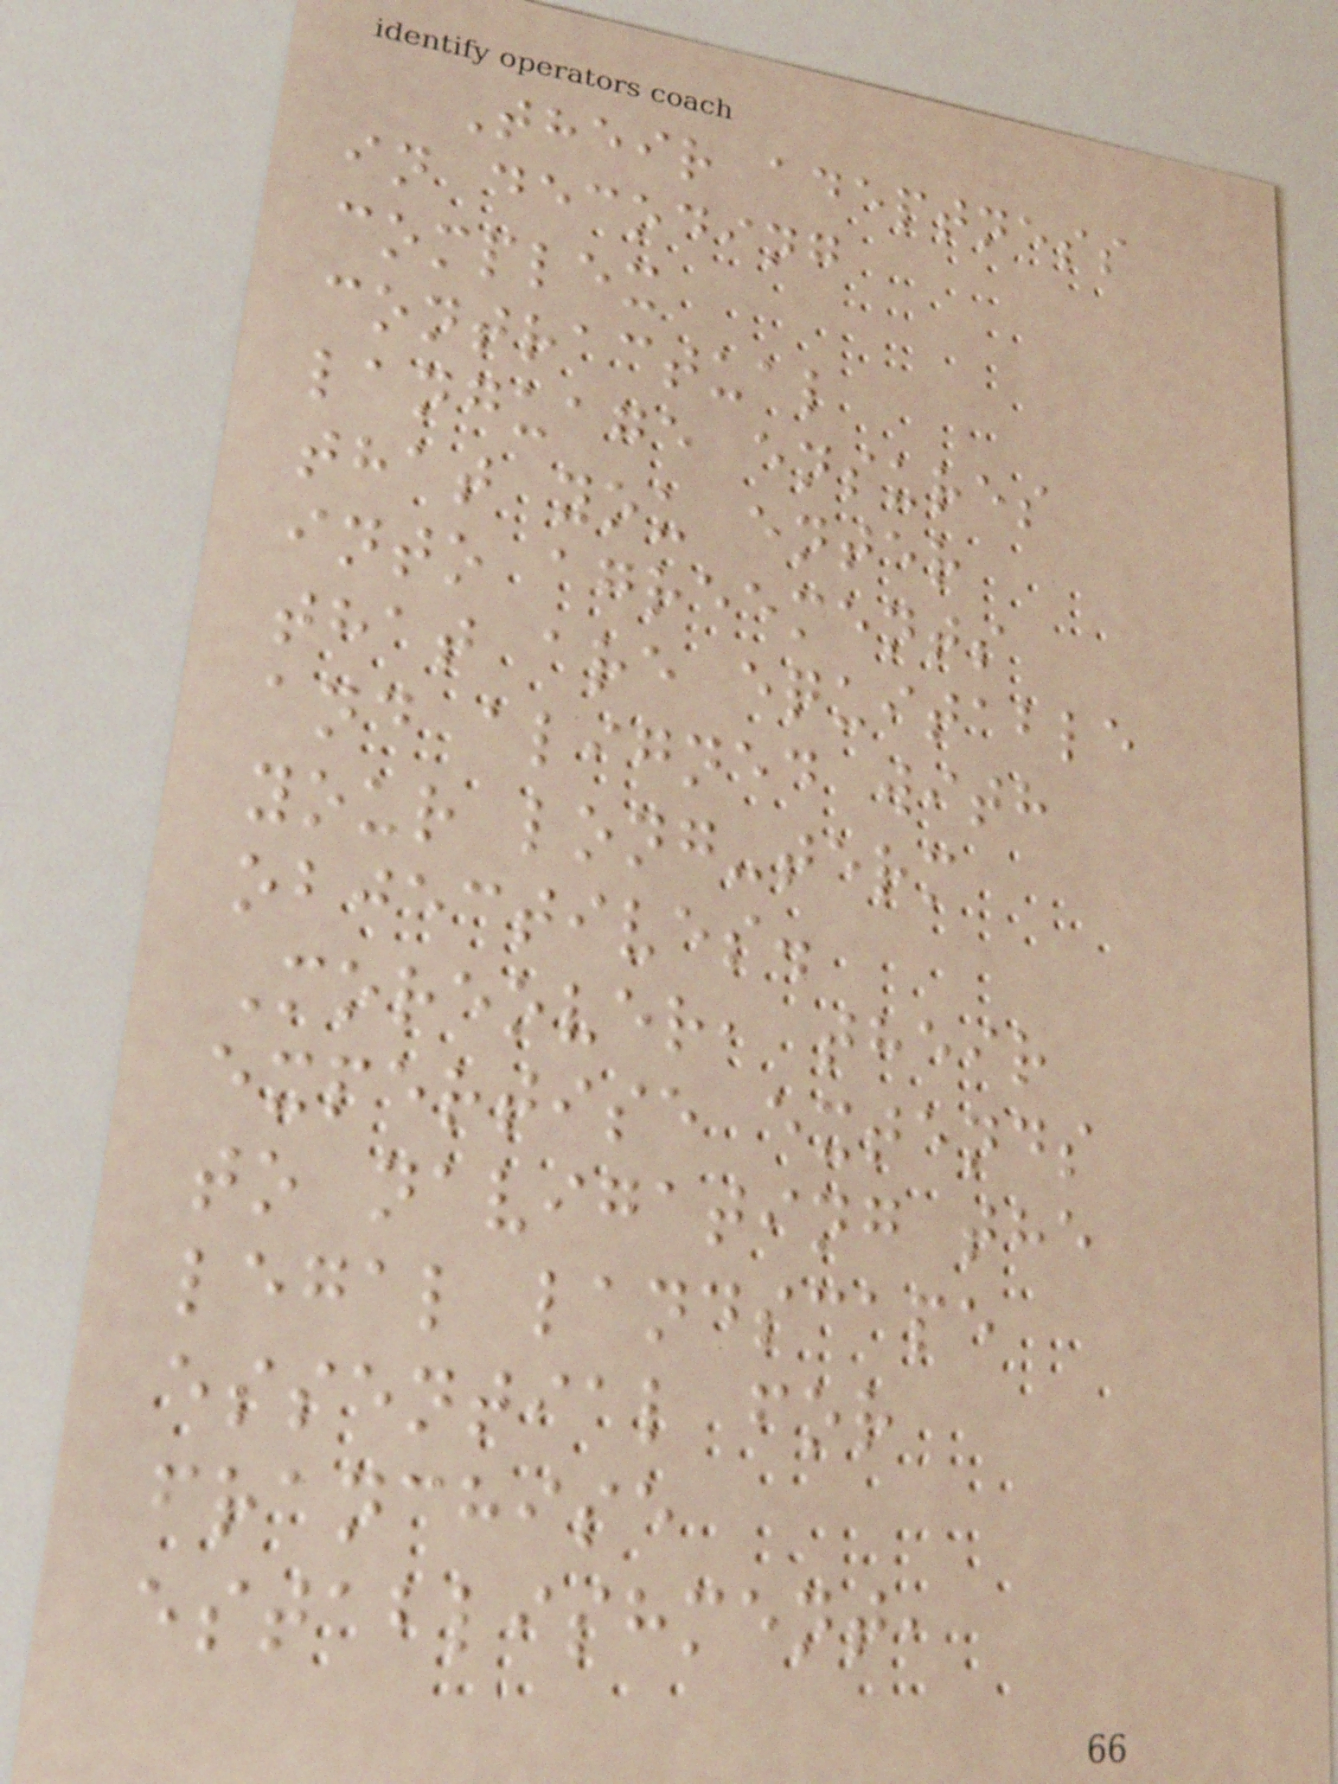Their adeptness
in decoding
complex
contractual
language ensures
that you enter
into agreements
that are equitable
and aligned with
your long-term
objectives.
Moreover, their
expertise extends
to navigating the
legal landscape
essential for
franchise
establishment,
